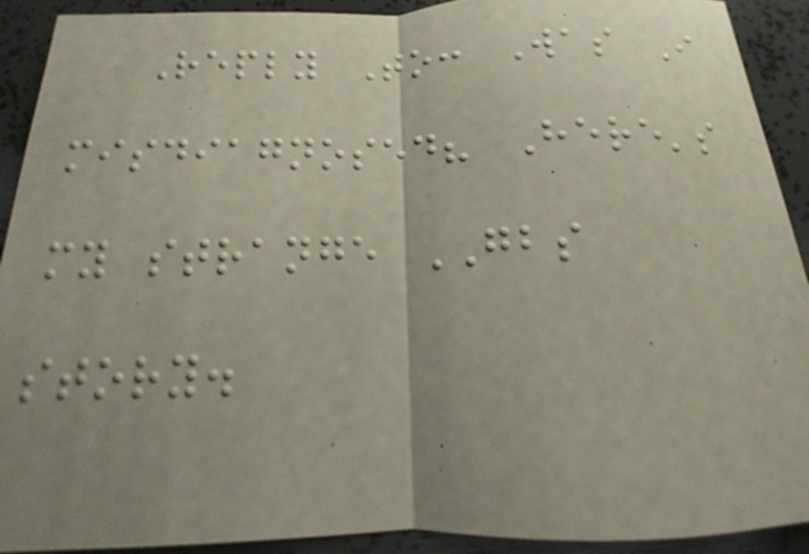Reply To: Was I
misdiagnosed? Here's
my strange GBS
story.
